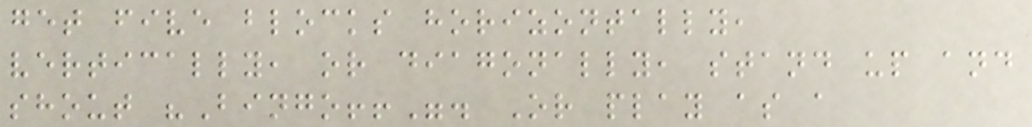get five blocks horizontally,
vertically, or diagonally, stand up and
shout "Bingo!!". Or play as a
